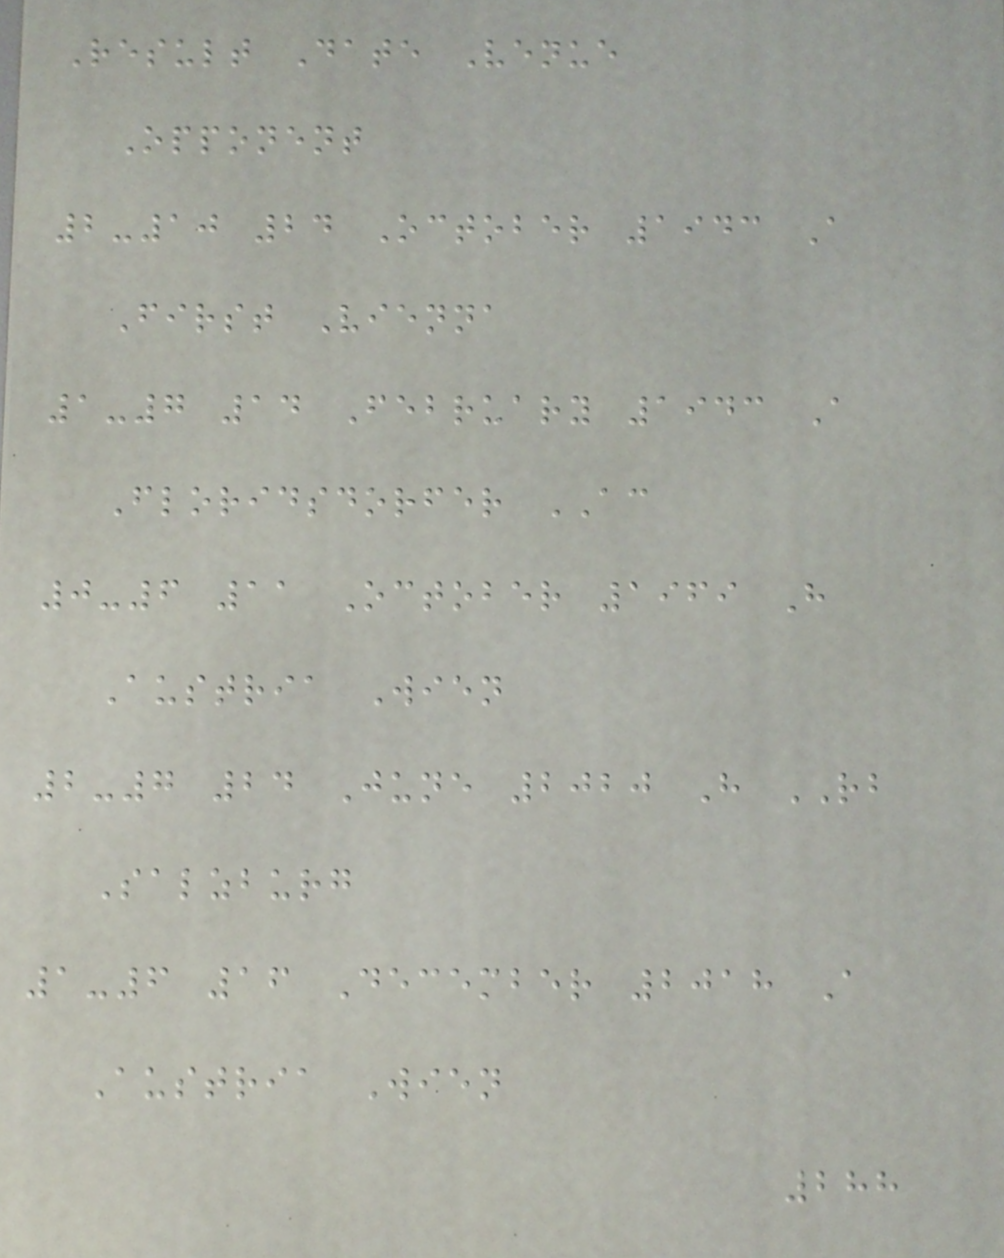Result Date Venue
Opponent
2-10 24 October 1943 A
First Vienna
1-7 14 February 1943 A
Floridsdorfer AC
0-6 11 October 1969 H
Austria Wien
2-7 24 June 2020 H RB
Salzburg
1-6 16 December 2018 A
Austria Wien
288
